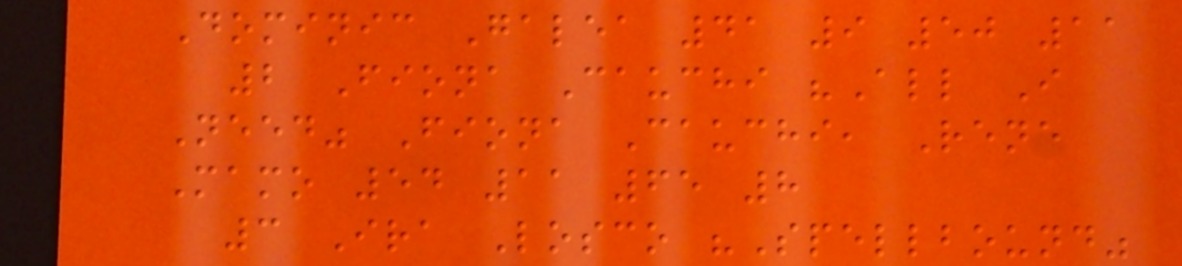Dominic Galea 41 9 50 11
2 Fiona Cauchi "All I
Need" Fiona Cauchi, Rene
Mamo 54 11 65 8
3 Ira Losco "Spellbound"
